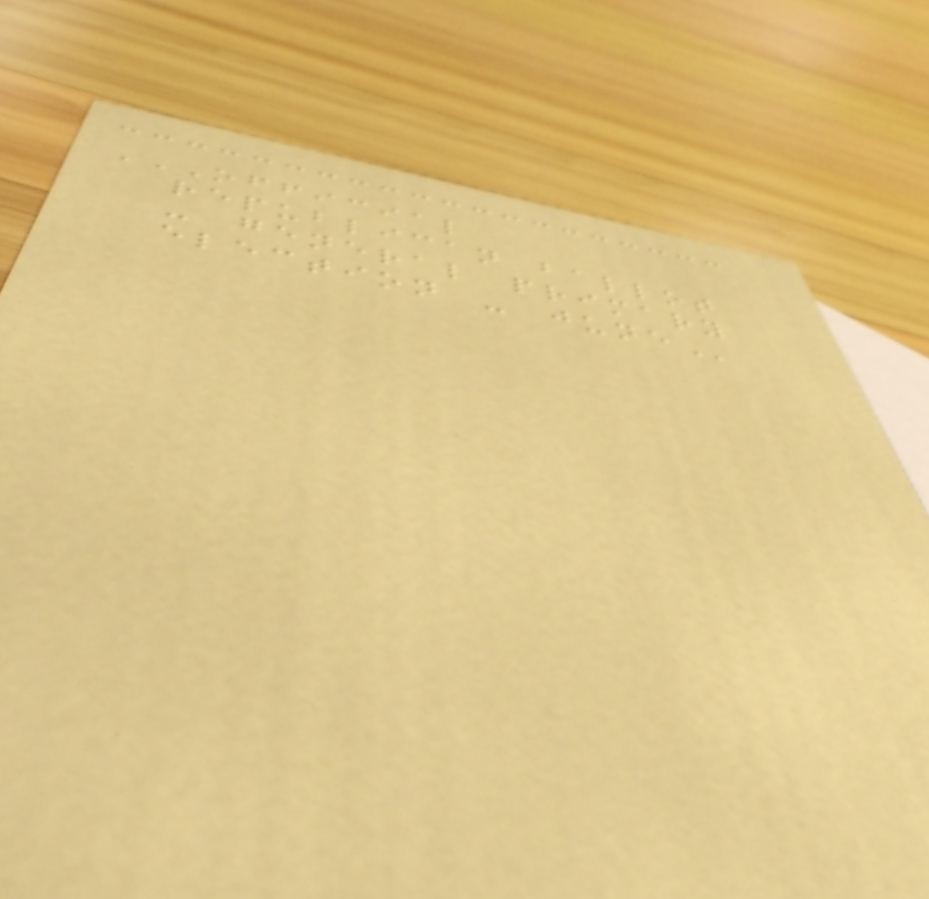OFFICIAL
REPUBLICAN BALLOT
- GENERAL PRIMARY
ELECTION - JUNE
